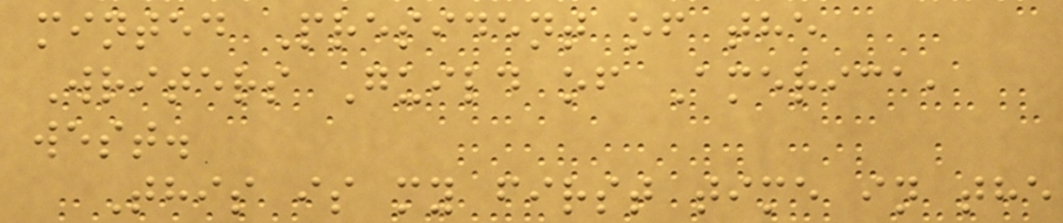minted President of the
Writers Guild of America,
west.
This is my first time in the
